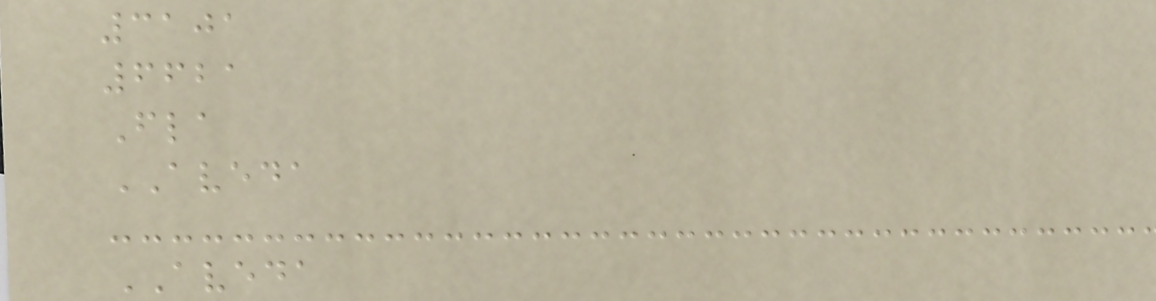3101
6621
Fla
AVEDA
AVEDA
